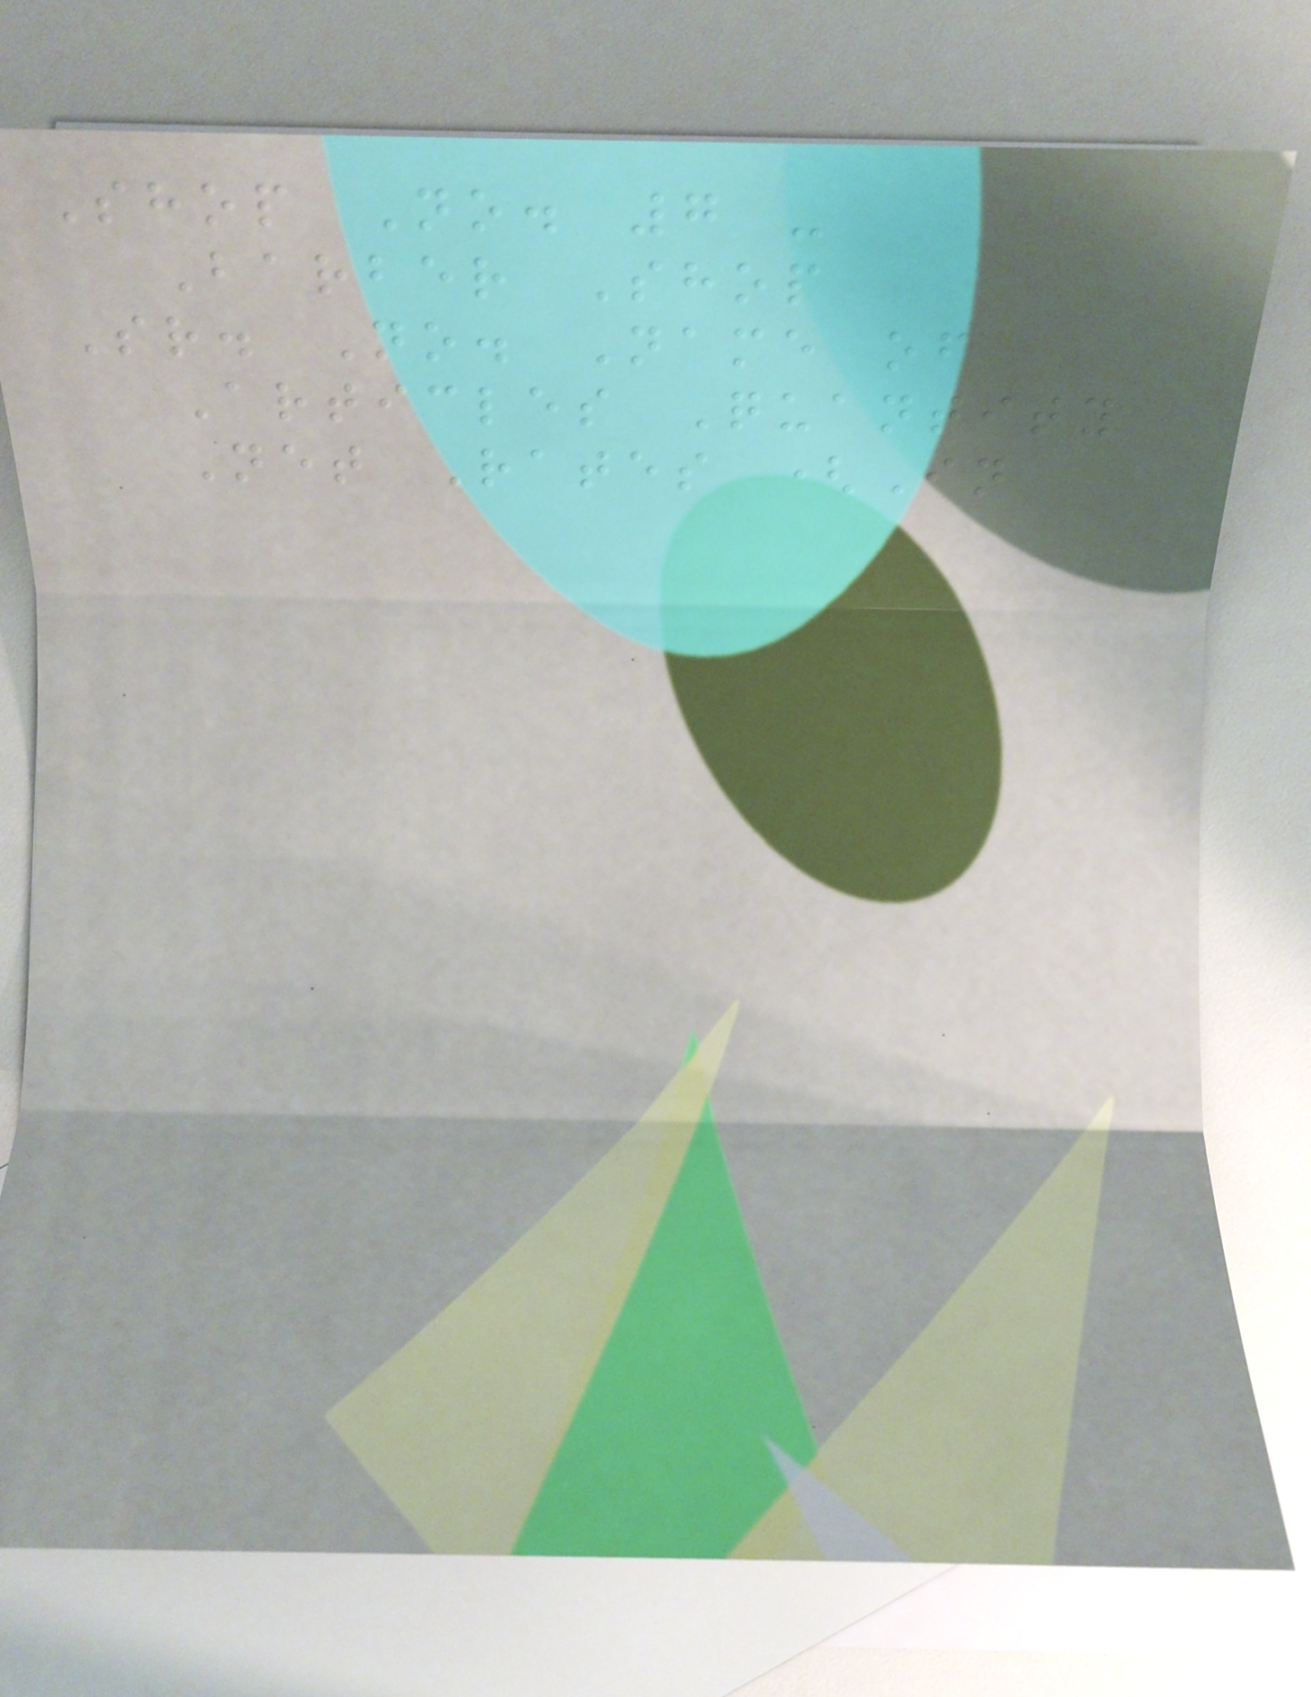Shop No. 7 -
Barber Shop
Sr. No. Name of
Articles Quantity
Net Rates (In
